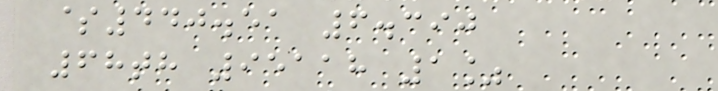$440.51 6.390
68th 95118 1%
